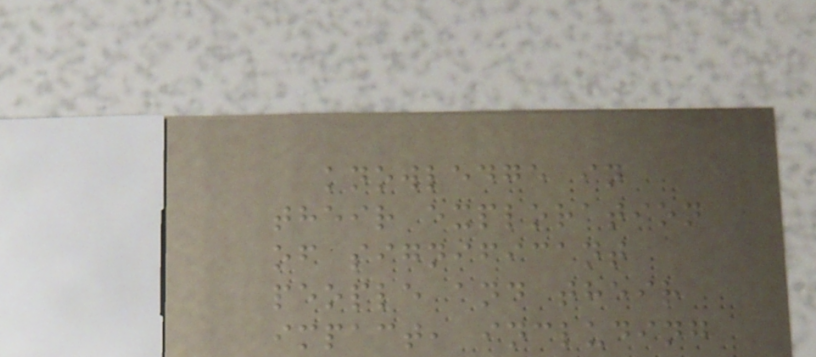knowledge in
their exploration
of significant
people and their
impact, including
